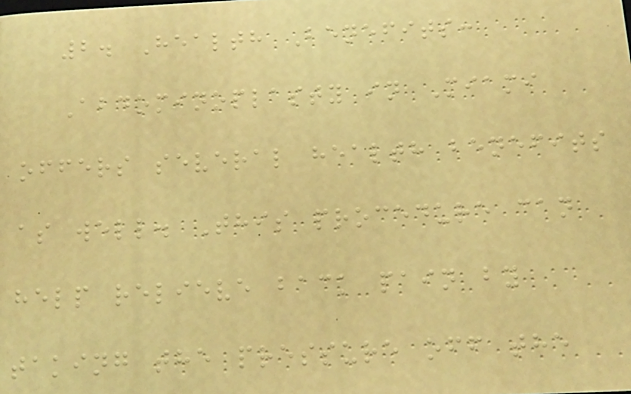2. Health Benefits:
Abdominoplasty in Miami
offers several health benefits
as well. This procedure can
help relieve back pain by
taking the pressure off the
